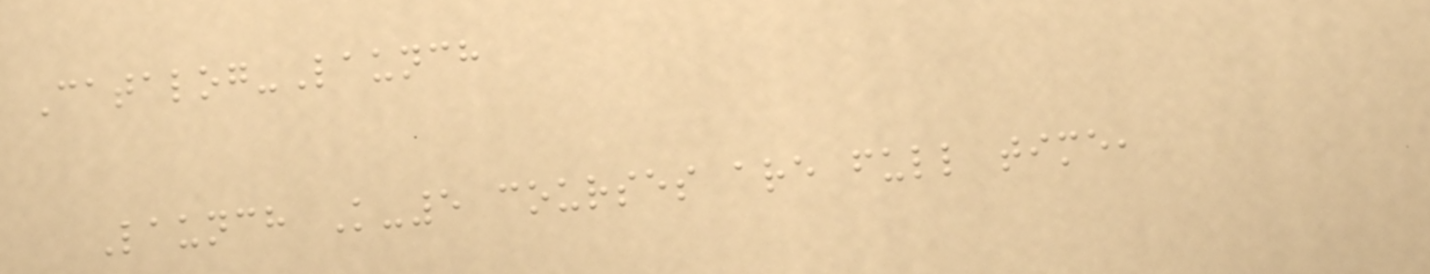Catalog-Launch
Launch K-5 courses are full time,
